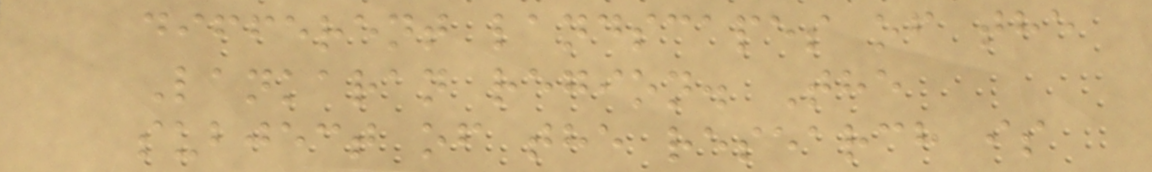different landscapes of the
Lankaran region. The
subject of the research is
